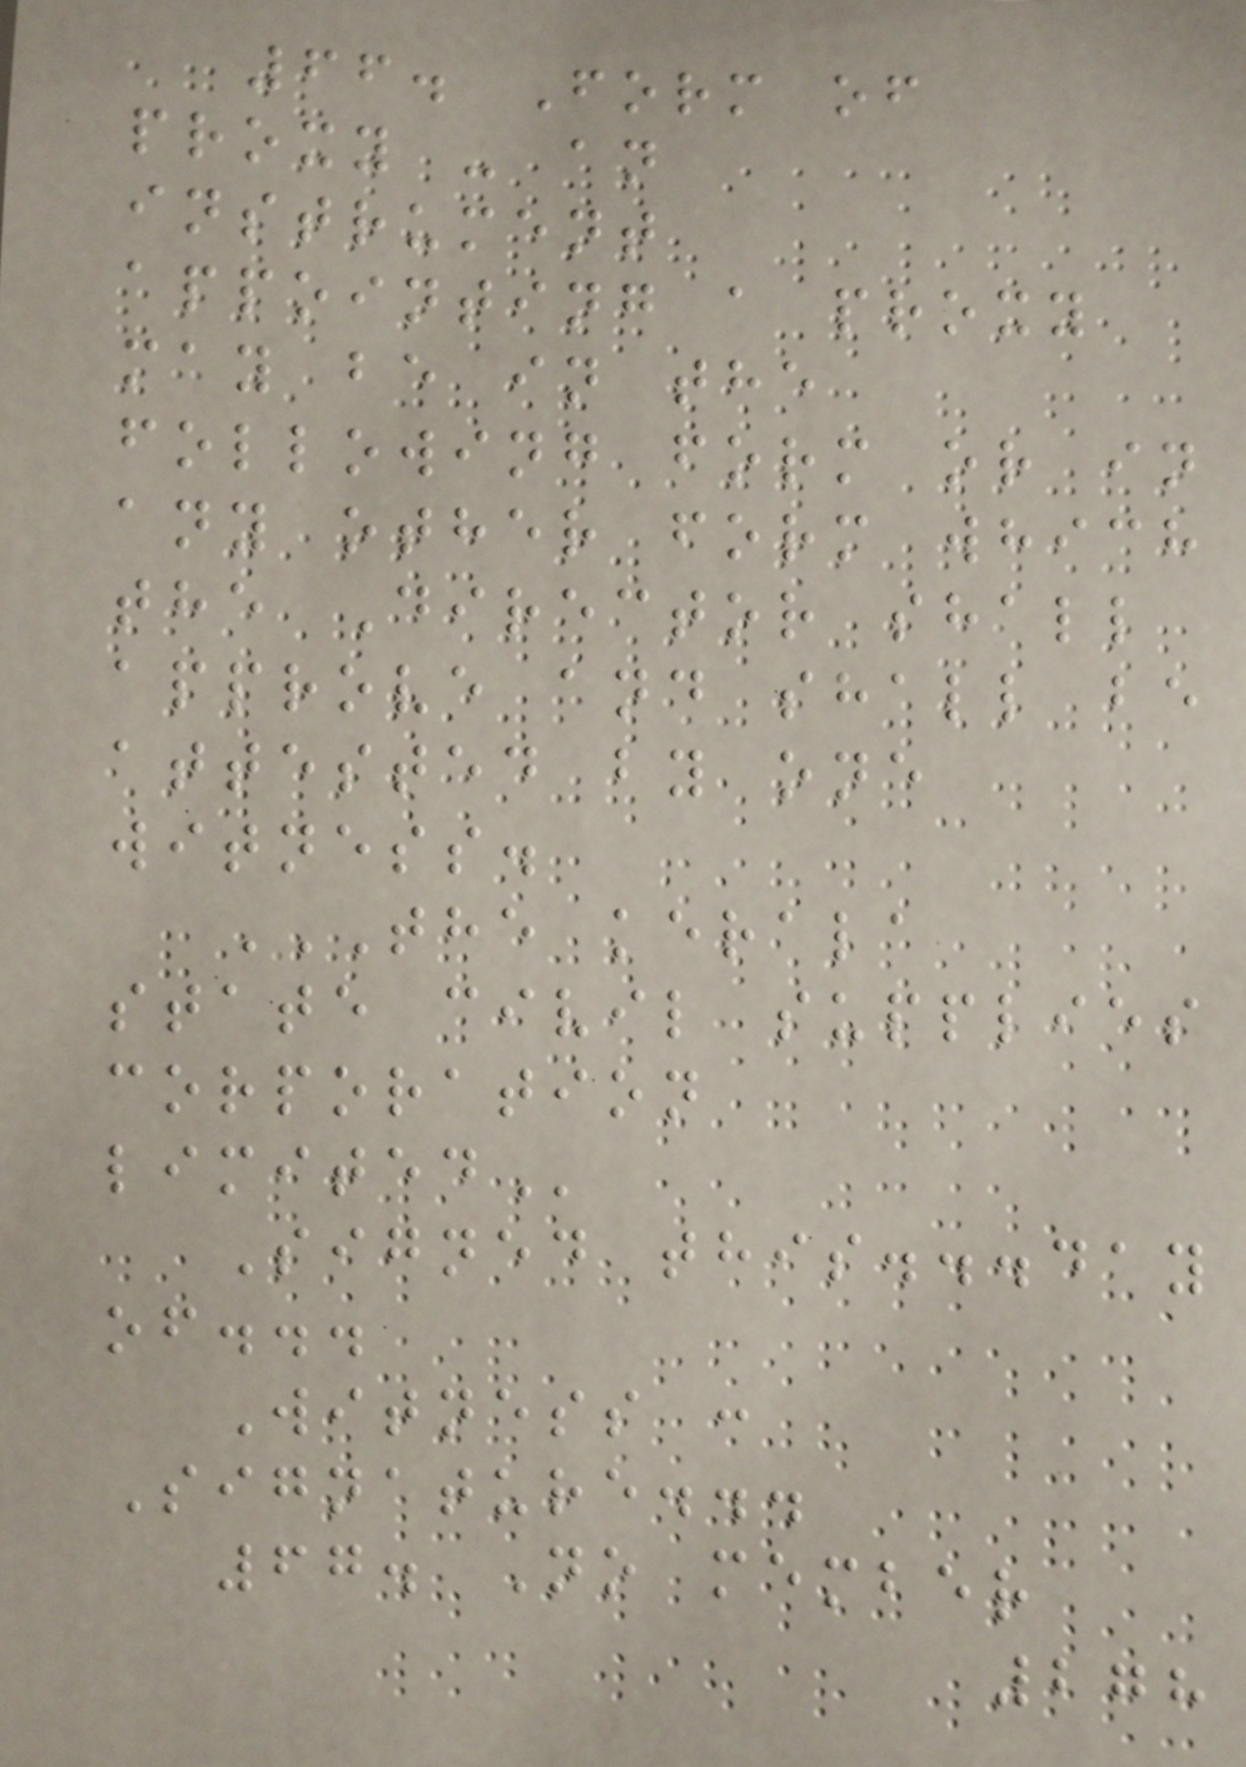66. Form of
proxy - an
instrument
appointing a proxy
may be in the
following form or in
any other form which
the Director shall
approve and shall be
attested by one
witness.
THE KERALA
STATE CIVIL SUPPLIES
CORPORATION
LIMITED
Signed this...day
of...
Witness :
Signature...
67. No member
278
